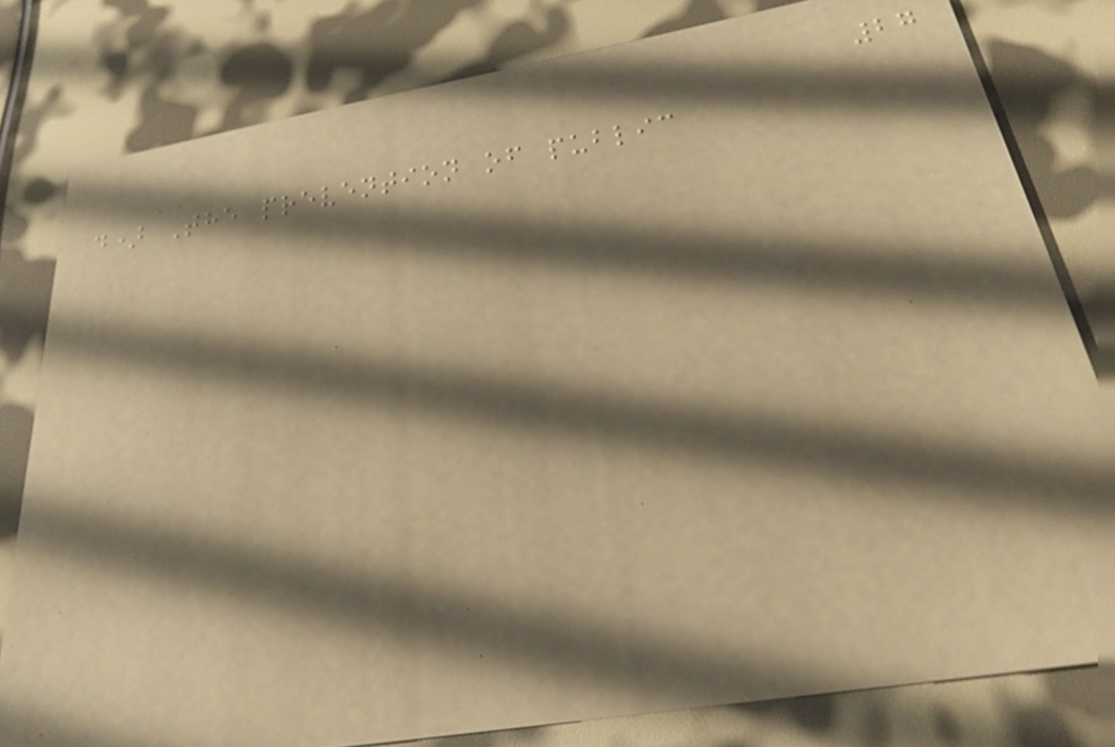27
d) The prevention of public
